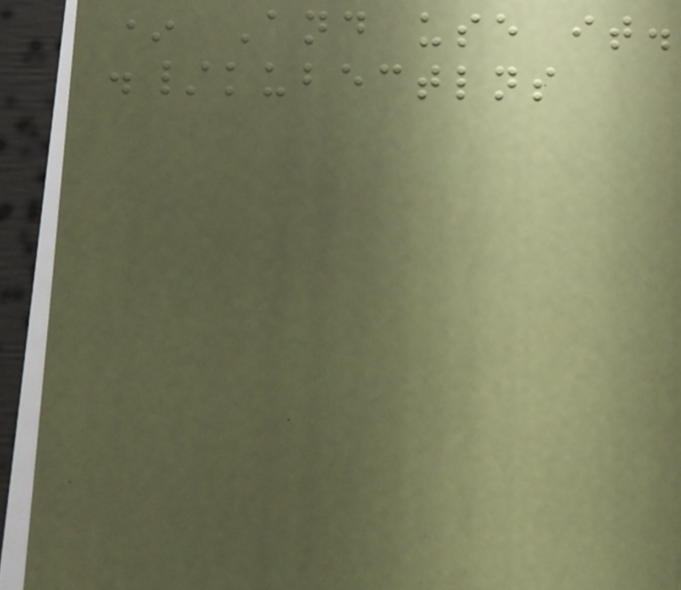* And use it.
./kubectlns
